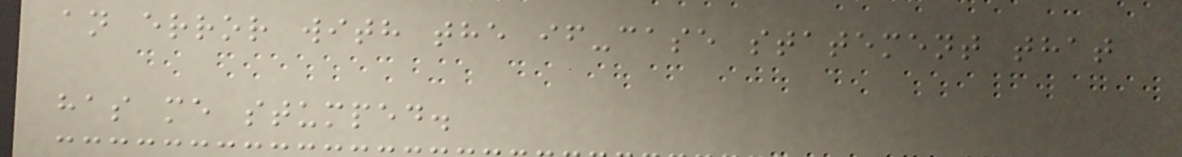an error with the if-case statement that
has me stumped.
